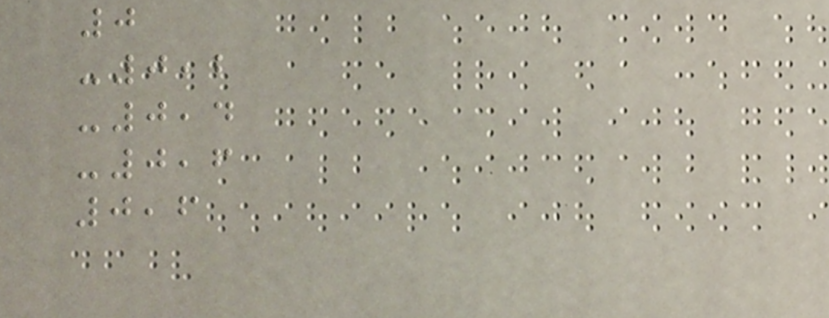0
-0,2
-0,4
-0,6
0,6
